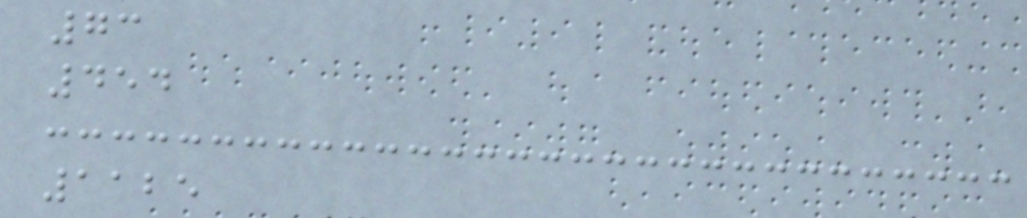73
454
1125
